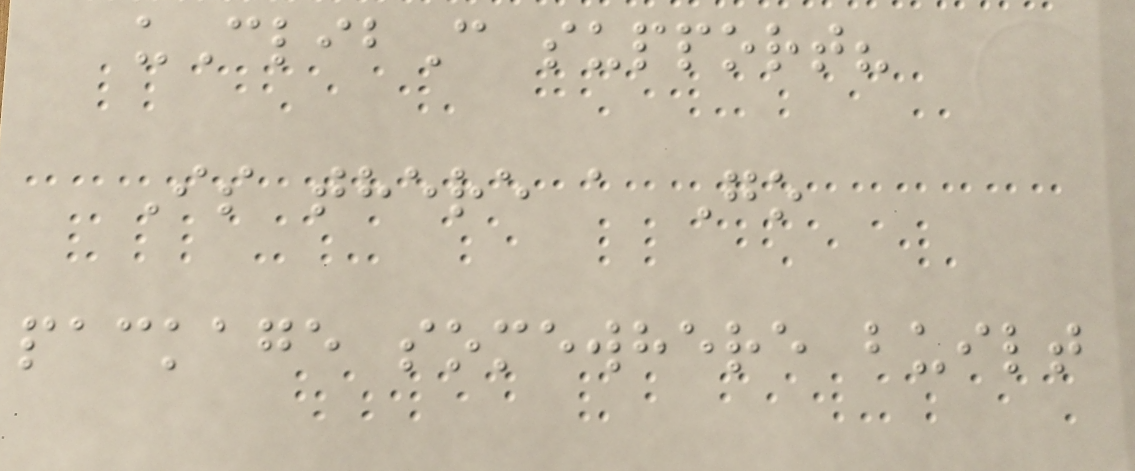uClibC support?
Is there a Go
package somewhere built
